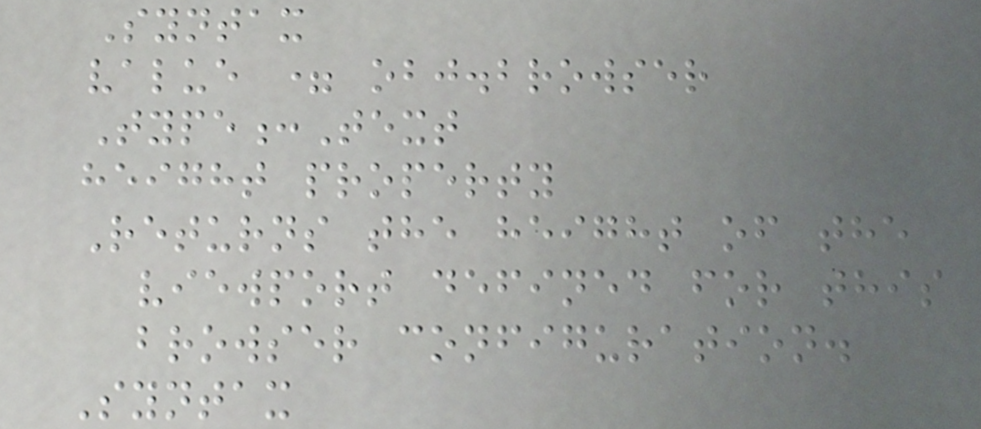Syntax
value = obj.browser
Type:Text
height property
Returns the height of the
viewport defined for this
browser configuration.
Syntax
